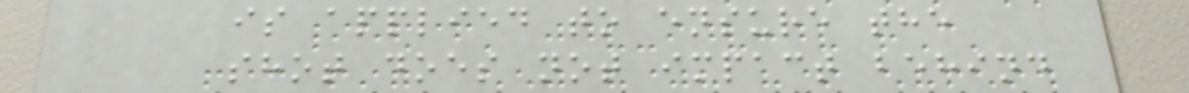is applied to ensure the
shot does not impact behind
